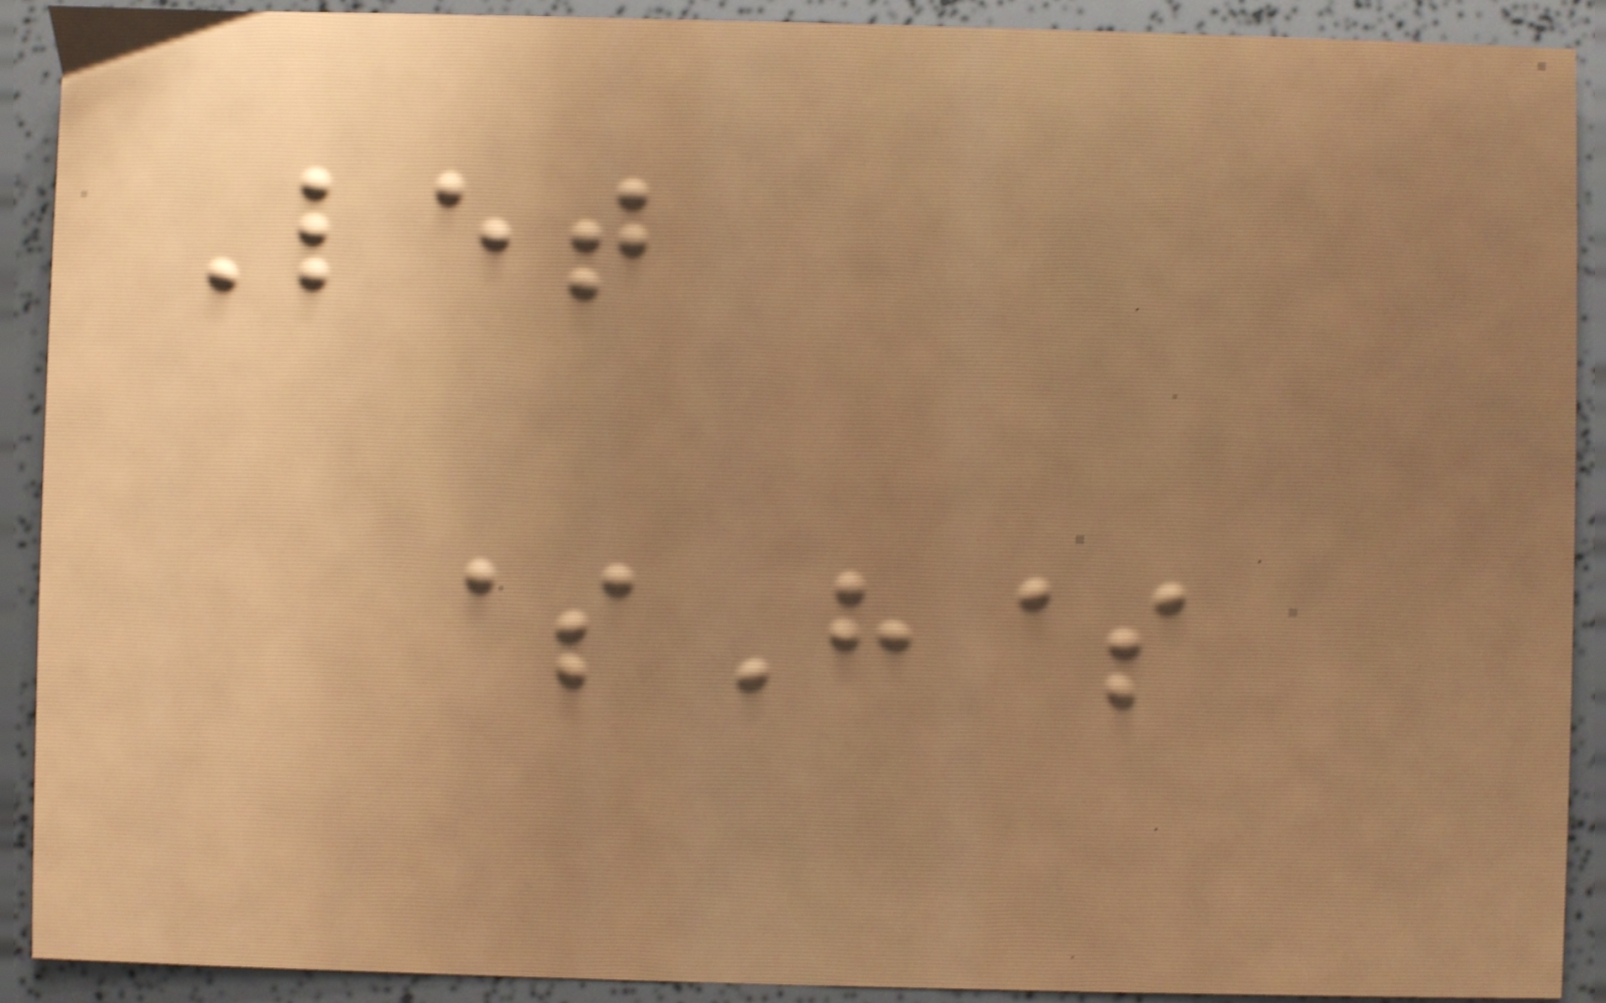Let
$H$
